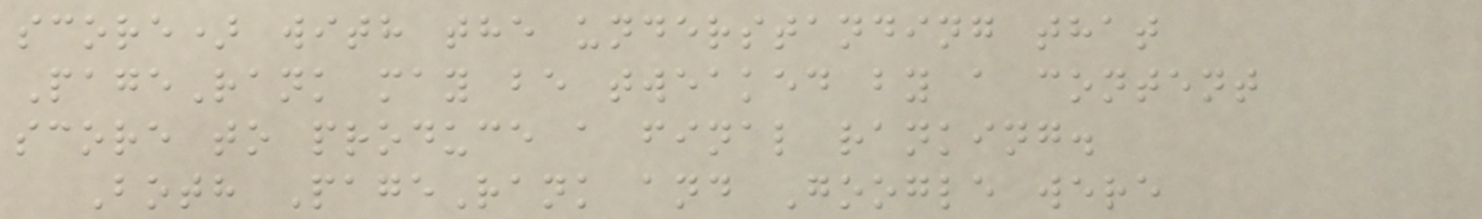score) with the understanding that
PageRank may be tweaked by a content
score to produce a final ranking.
Both PageRank and Google were
